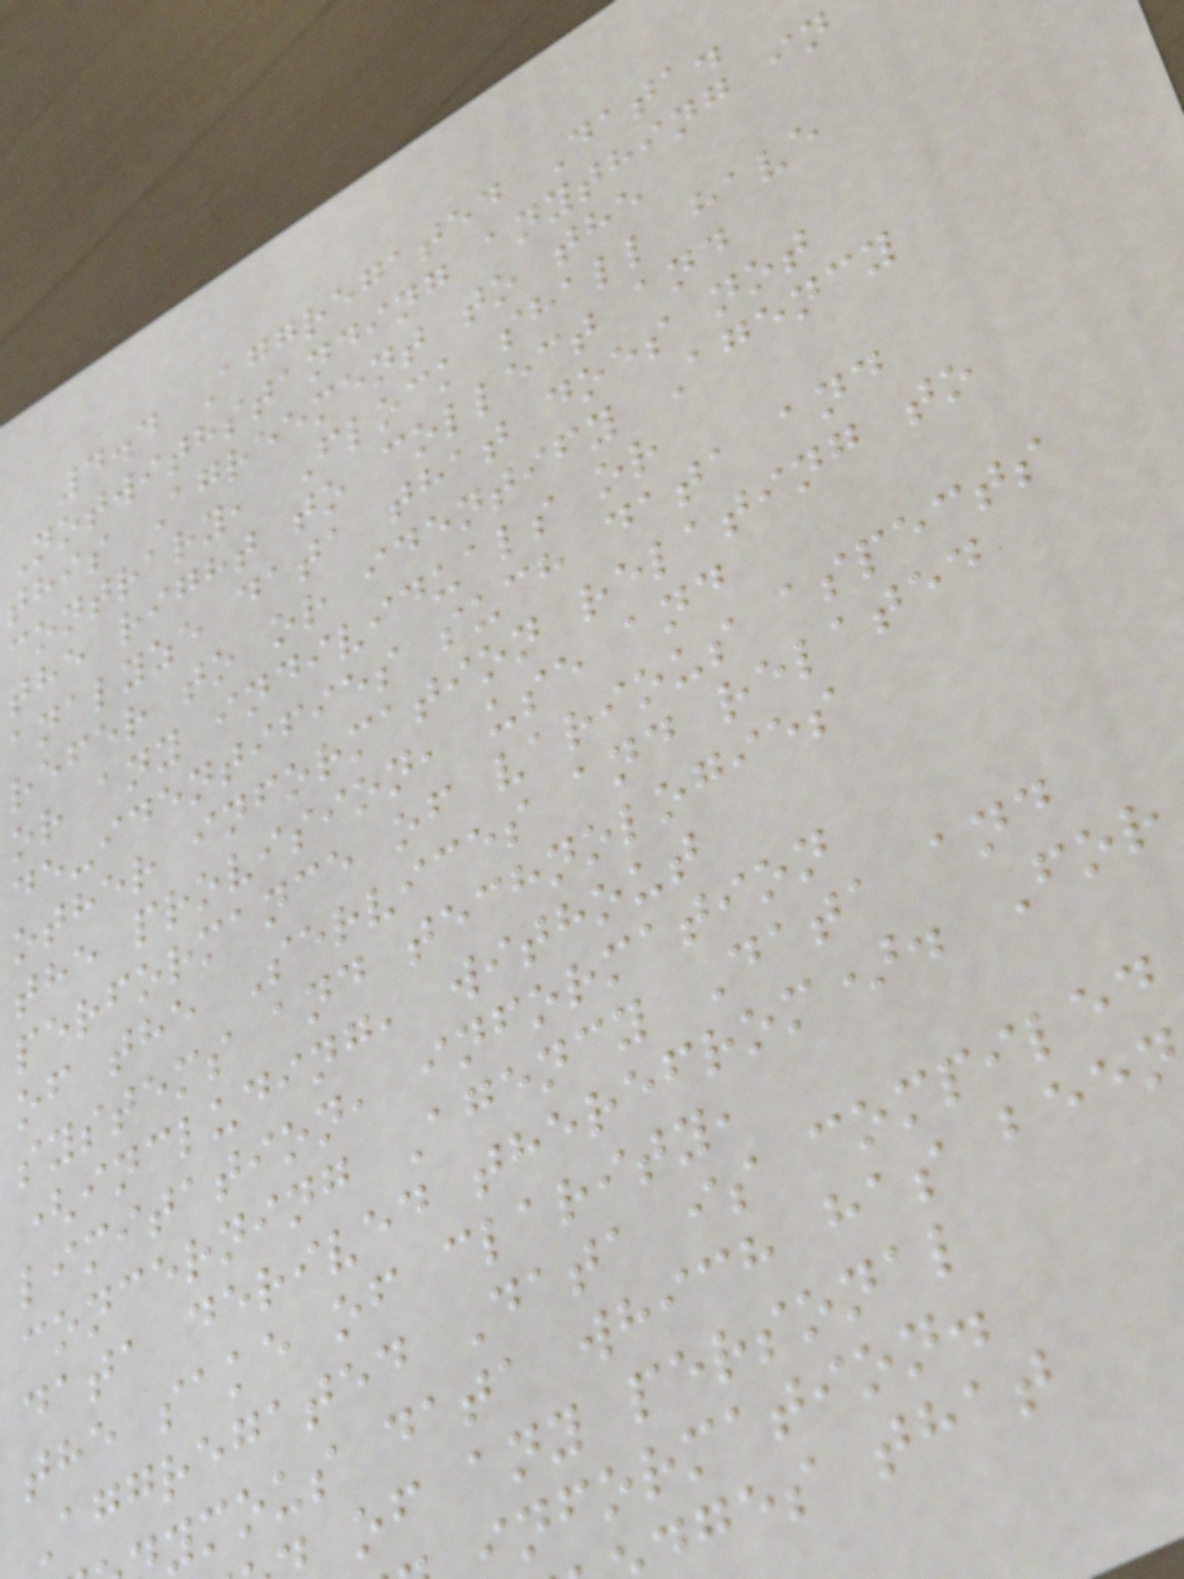4.4 Aggregated Data.
Notwithstanding anything in
this Agreement to the
contrary, Flock shall have
the right to collect and
analyze data that does not
refer to or identify Agency
or any individuals or
de-identifies such data and
other information relating to
the provision, use and
performance of various aspects
of the Services and related
systems and technologies
(including, without
limitation, information
concerning Agency Data and
data derived therefrom). For
the sake of clarity,
Aggregated Data is compiled
ymous data which has been
of any personal
information.
ges that
